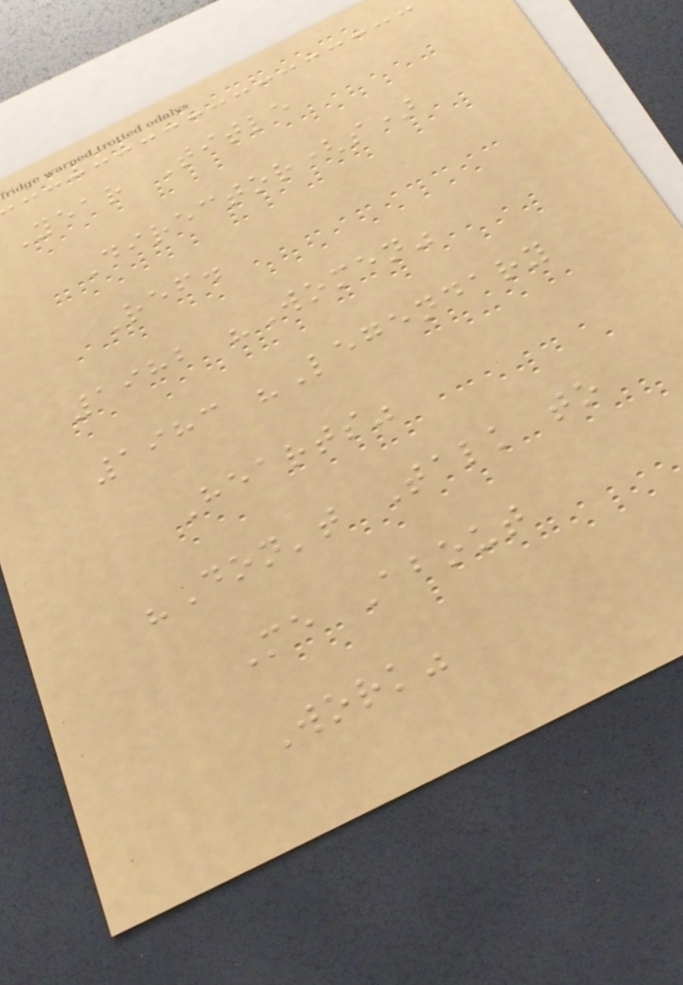Year Title
Director(s)
Ref.
1982 "Women"
1983 "Legendary
Hearts"
"Don't Talk to
Me About
Work"
